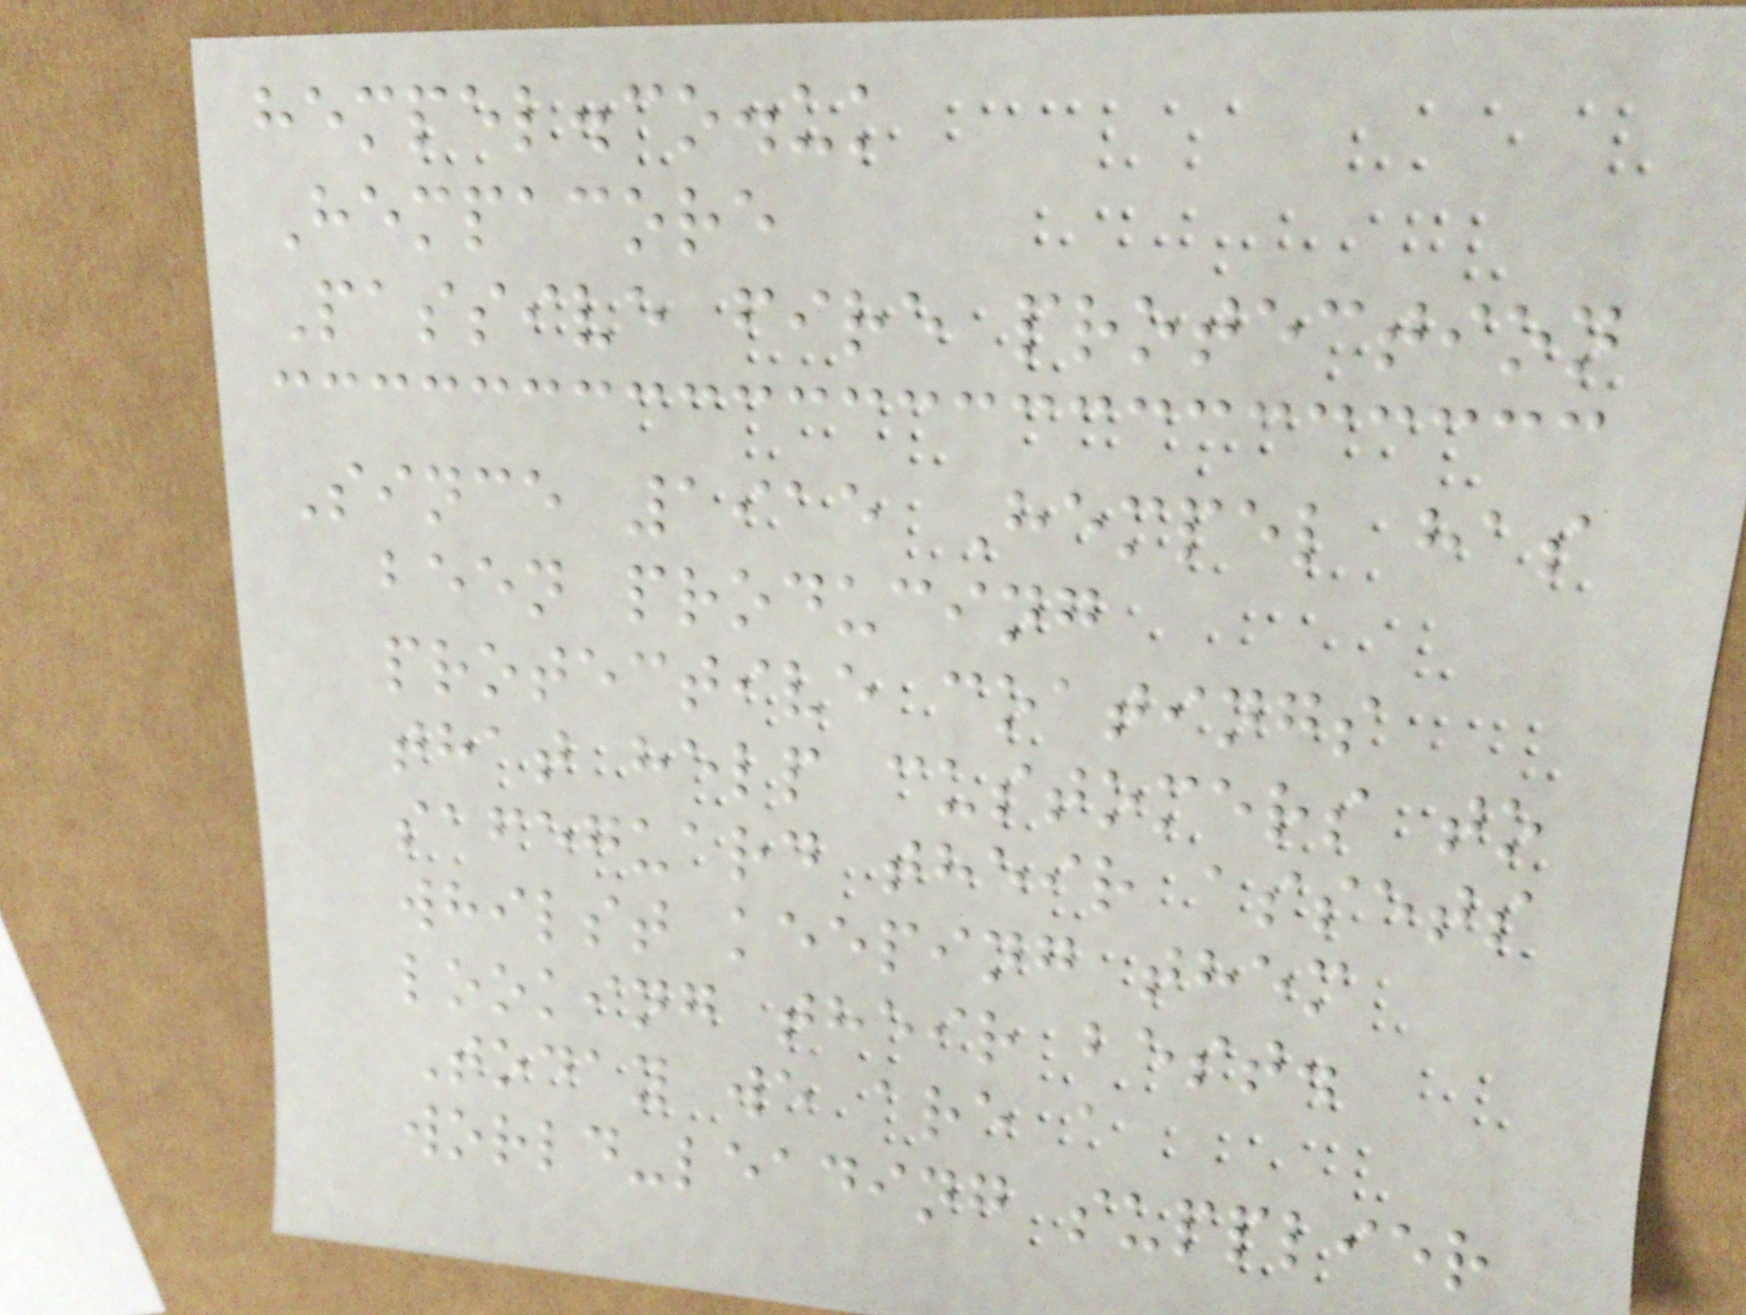hempel.co.uk
Hempacore
Passive fire protection
Since 1915 Hempel has
been producing
protective coatings
that help customers to
safeguard their assets
whilst keeping them
looking their best.
Today we are a
world-leading supplier
